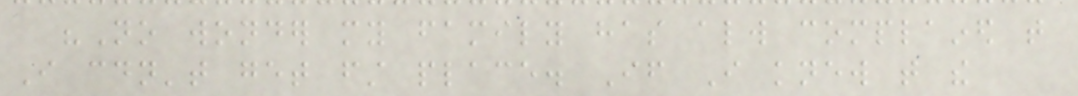"No wonder my family has always complained that
I couldn't get first place. If I knew that the
